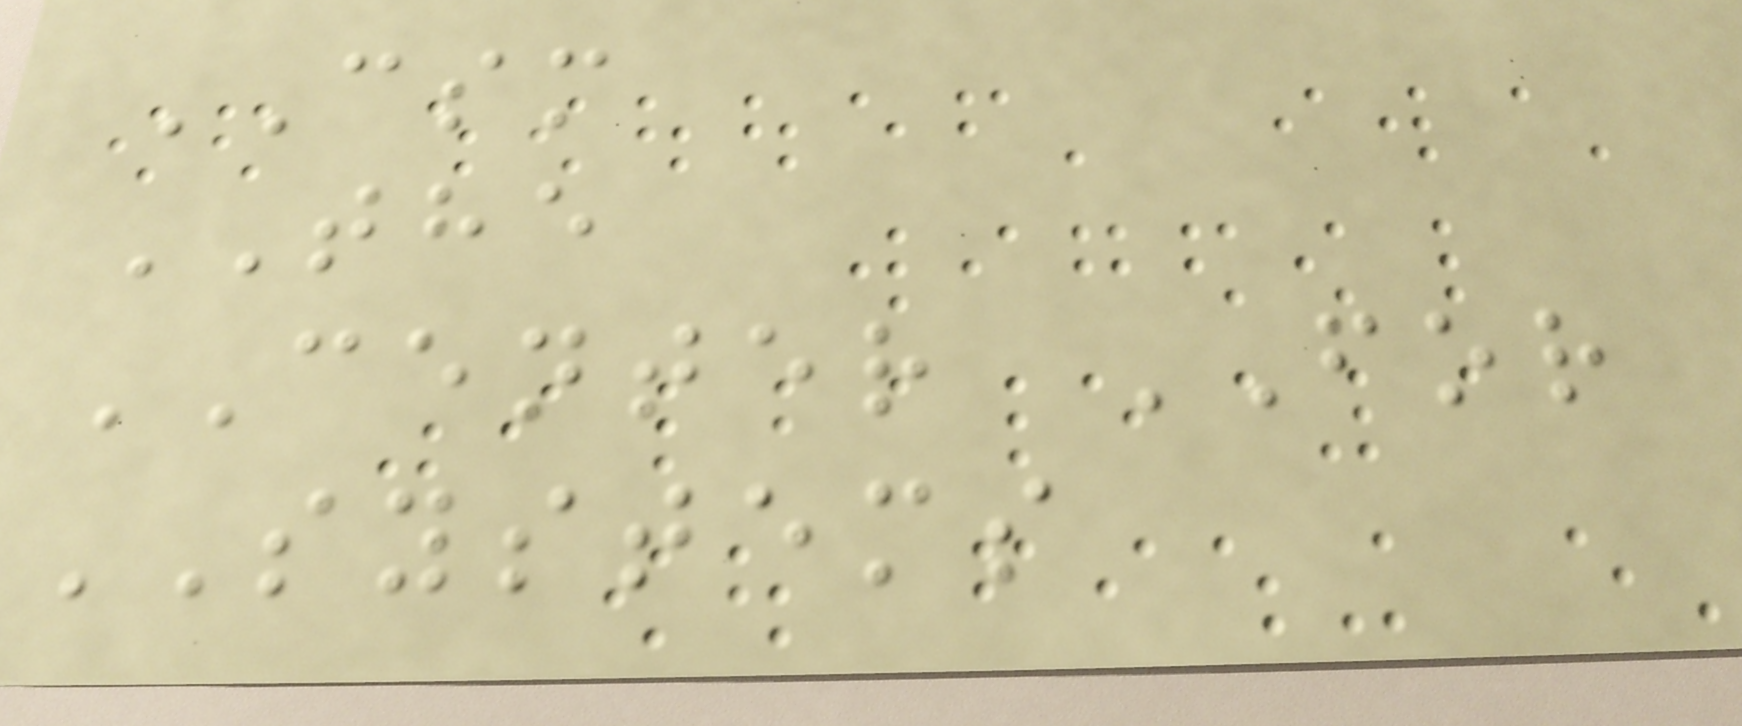CSM
THE
CENTER FOR
SYSTEMS
